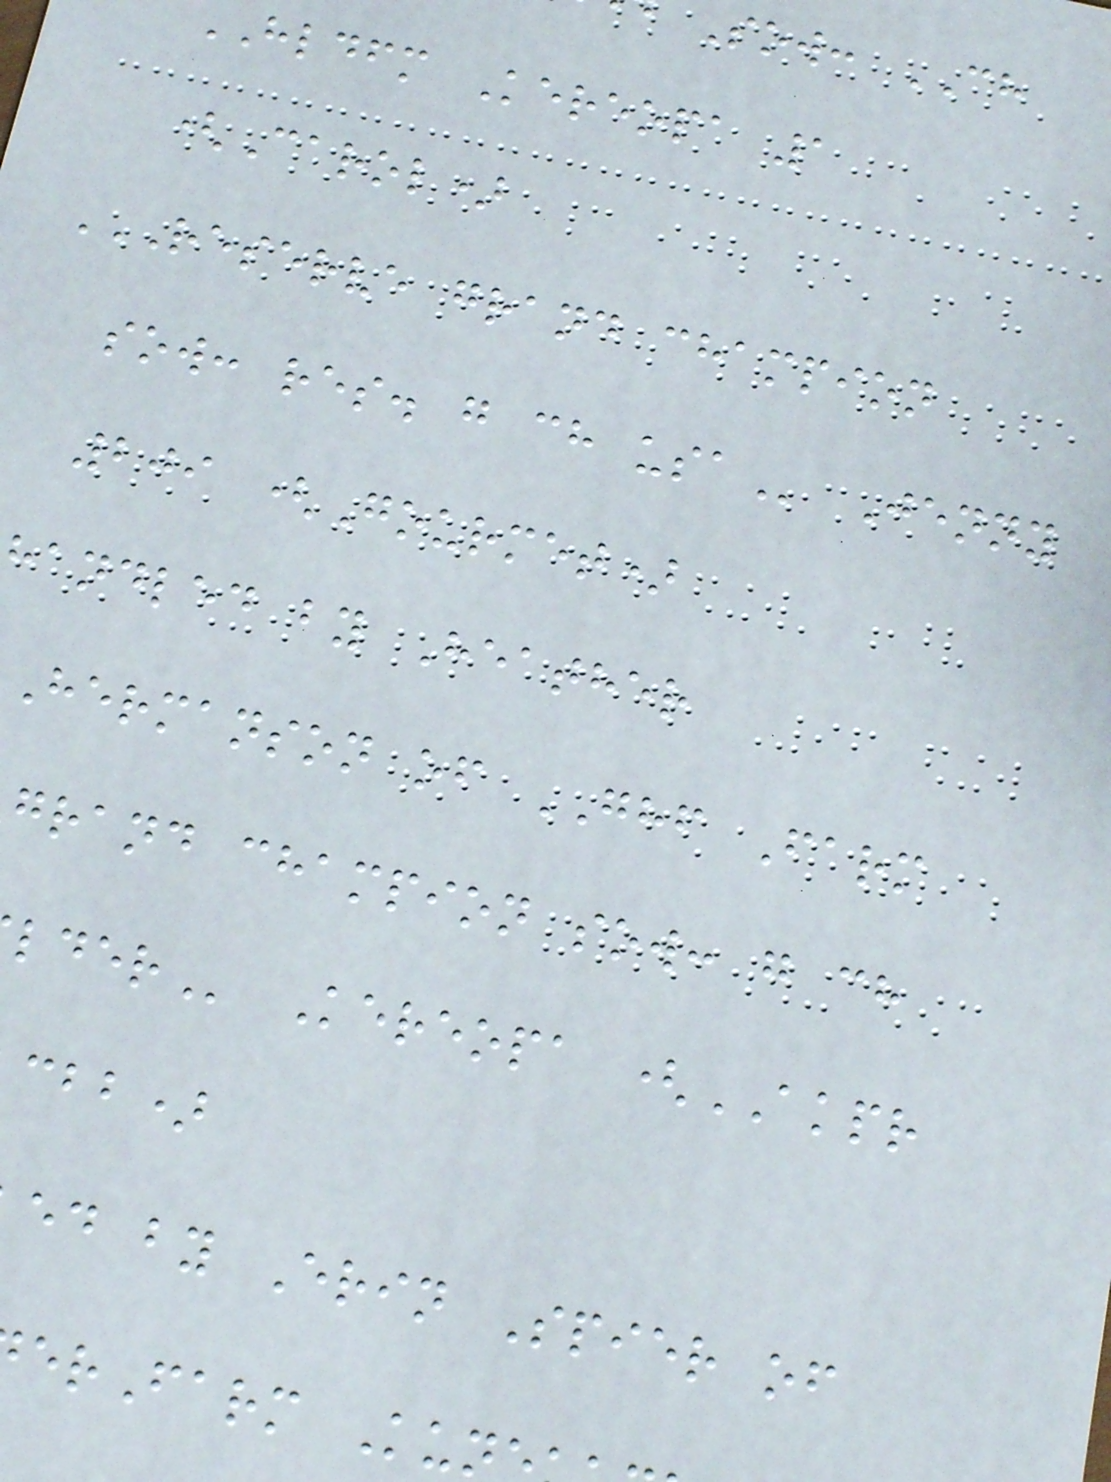Sow: CH
hldfm Kereopa 1
(Carol)
RESERVE GRAND CHAMPION
sow: res. g ch
209 (Gourmet)
handled by Heather
Hermanson of GHF Farm
grand champion sow: g ch
Kereopa (AKPR
cbb)
ed by Erin Spier of
erFarm Kun
